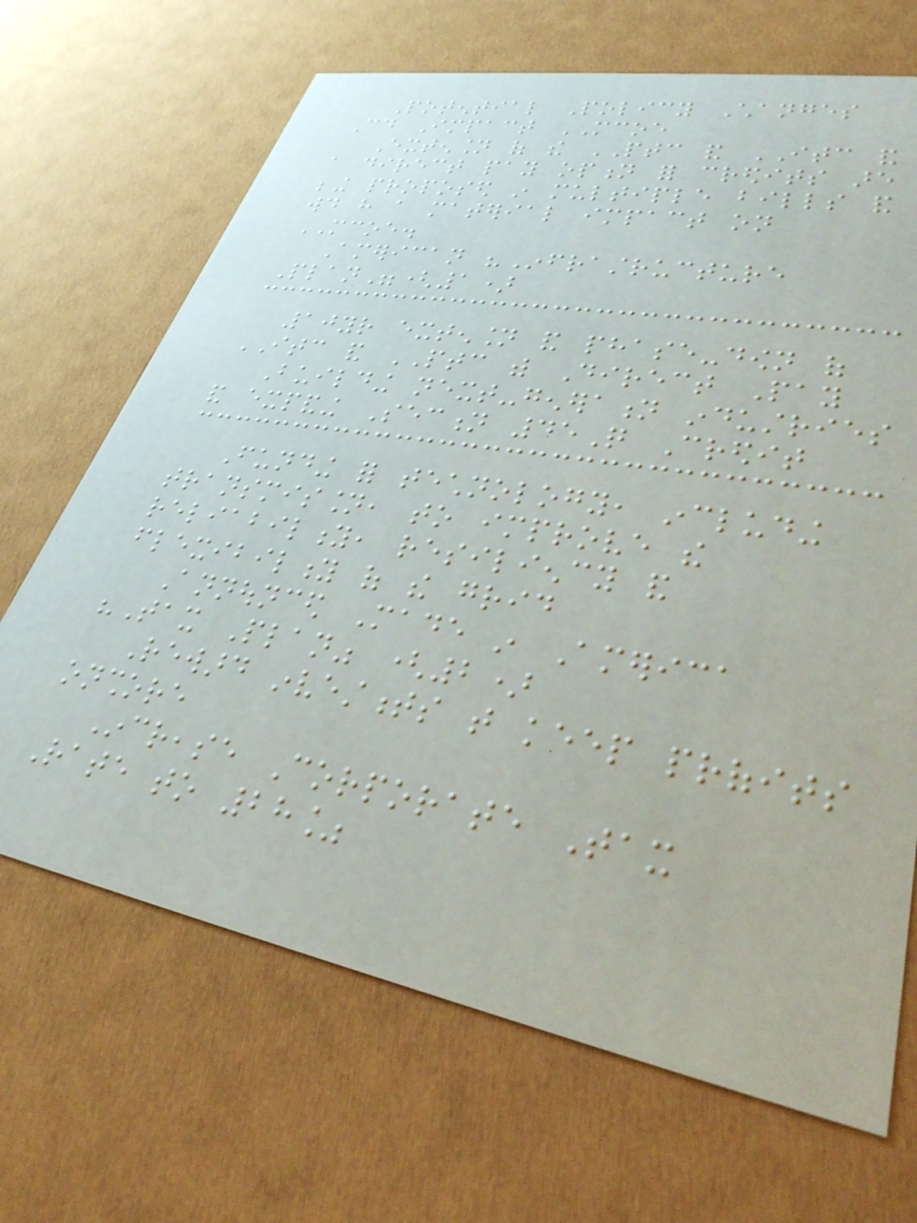Potential Policy Changes
Could Impact MCOE
Extension of the PTC and ITC and
a direct pay option for credits are
being proposed in multiple bills and
would have a material impact on
MCOE.
American "Infrastructure
Plan"(1)
10yr extension and phase-down of
ITC and PTC with Direct Pay
Building next-generation industries
and expanding Section 45Q Credit
Funding for technology, including
transmission, to improve the
reliability, resiliency and
flexibility of the grid
Announced Made in America
"Tax Plan" (2)
Reward investments that keep profits
onshore
Increase Corporate Tax
Rate to 28%
